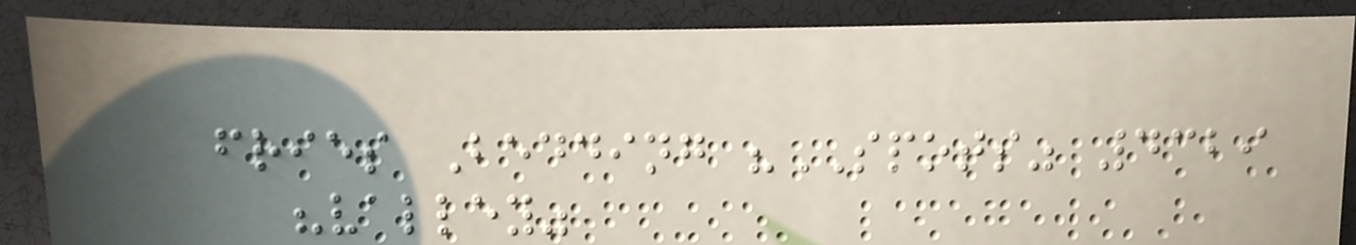fries Bedding "SPOTS" 4329
"valley"
